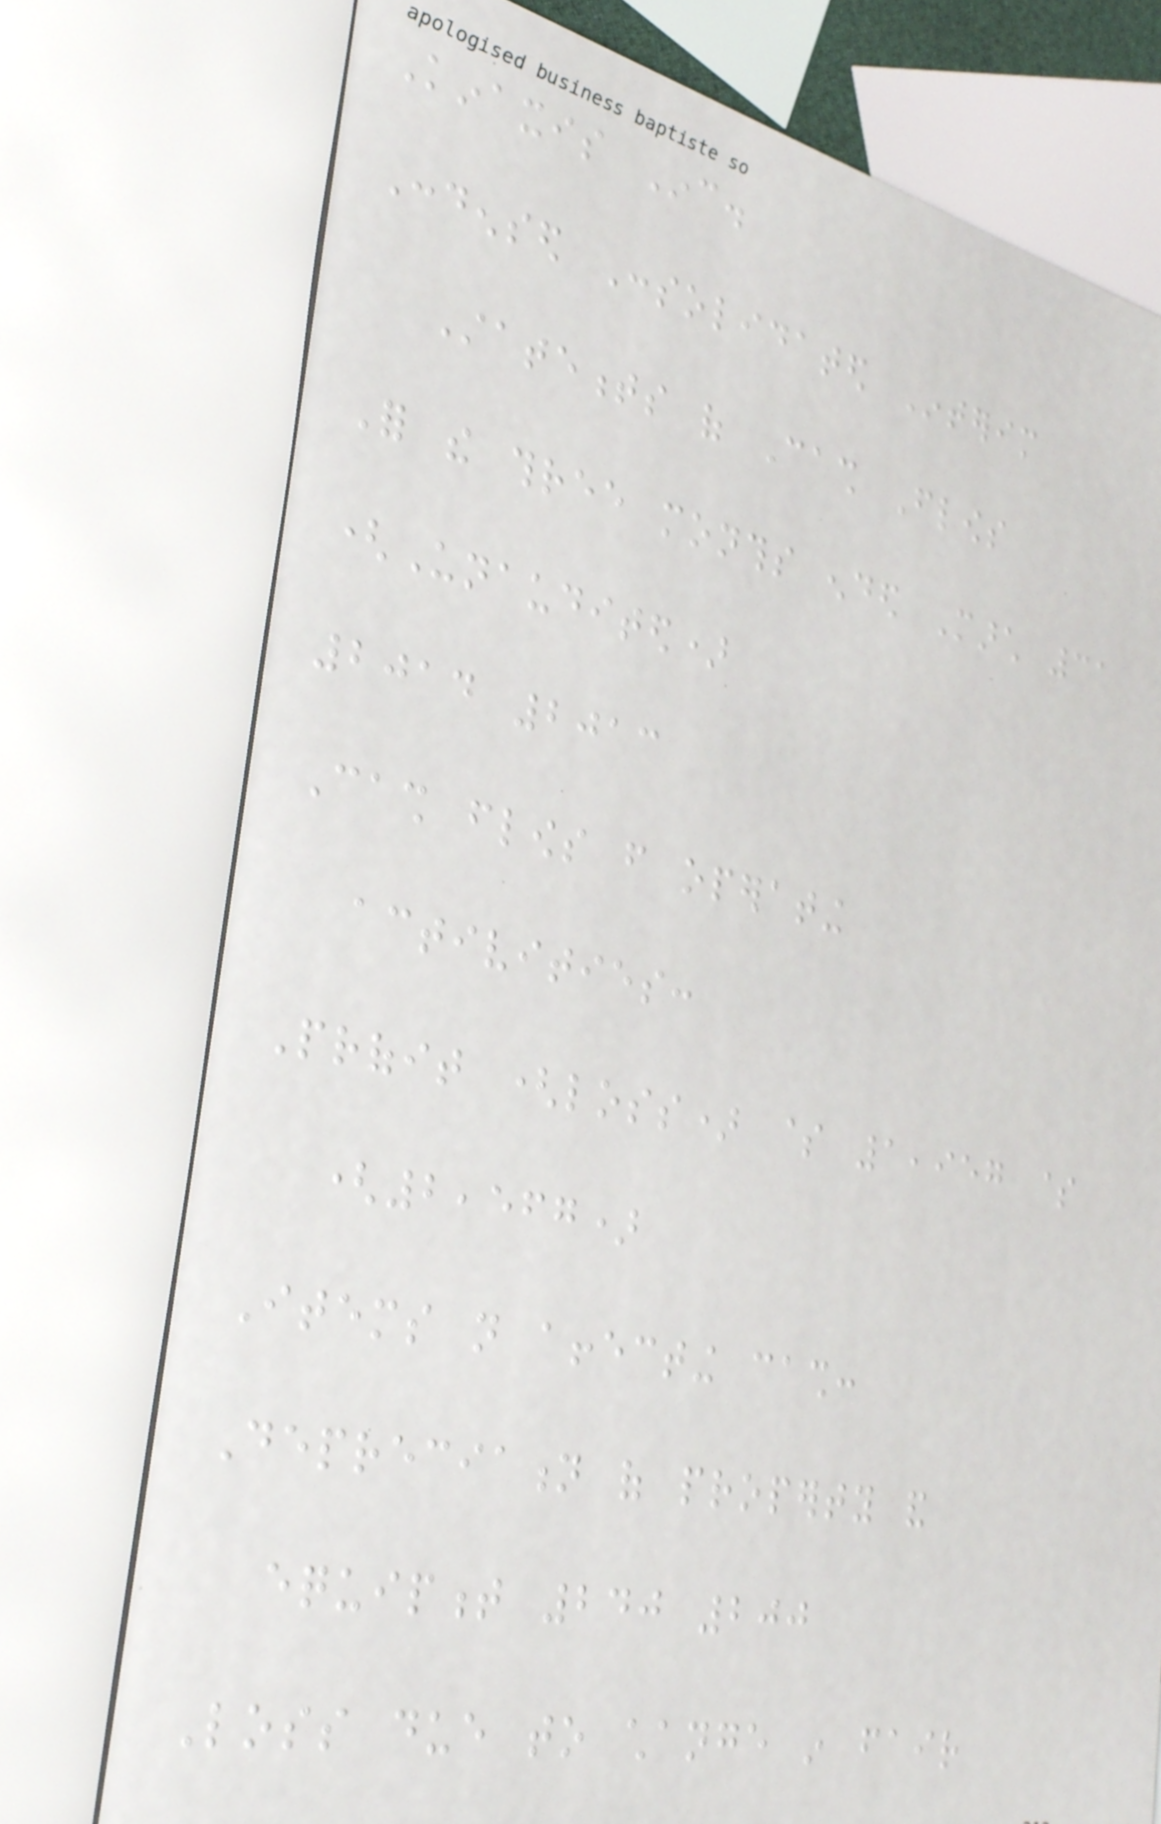Kinaxis Inc.
Condensed Consolidated Interim
Statements of Cash Flows
For the three months ended March 31
(Unaudited)
2014 2013
Cash flows from operating
activities:
Profit (loss) $ 1,957 $
(2,567)
Items not affecting cash:
Depreciation of property and
equipment 240 200
Loss due to change in fair
